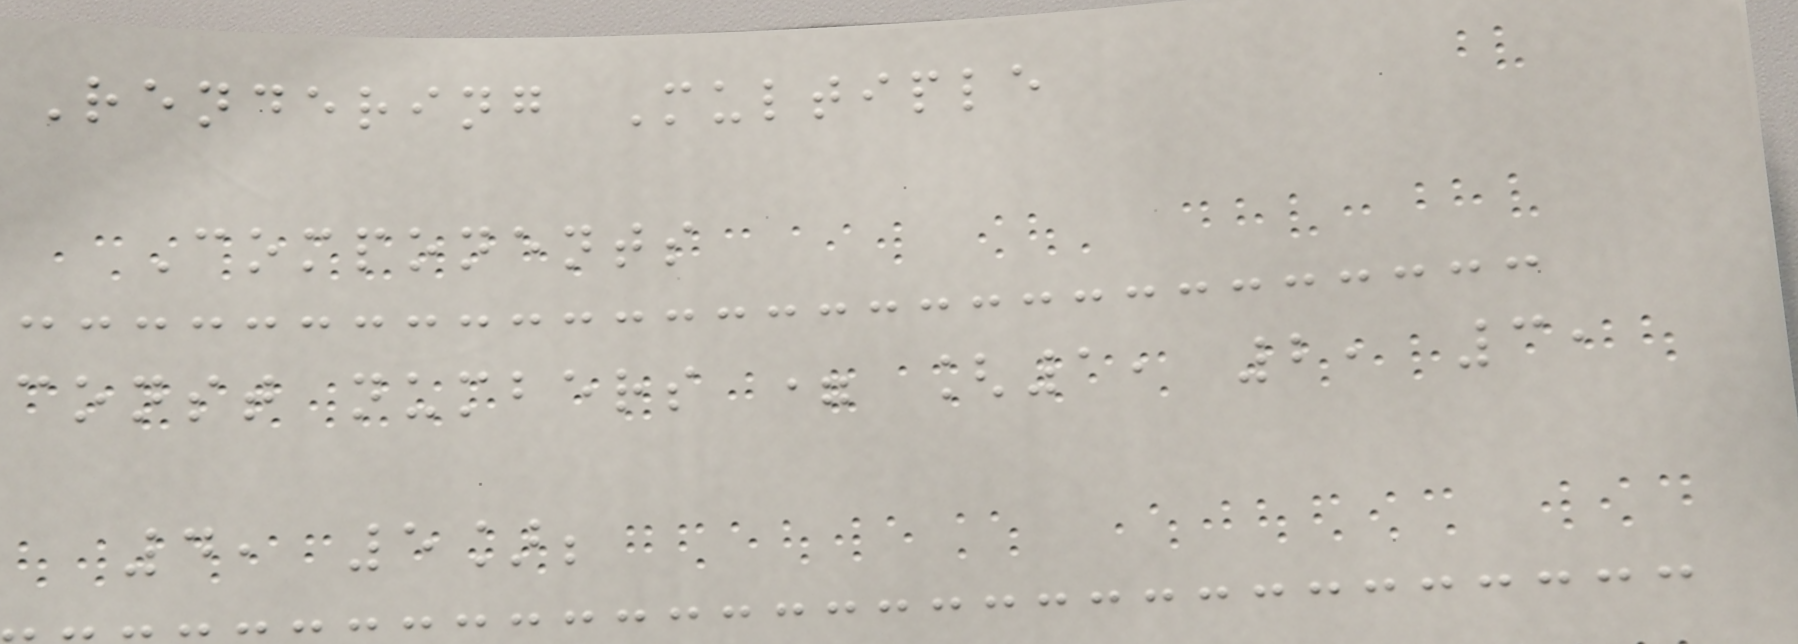Rendering Multiple
Components
const numbers = [1, 2, 3,
4, 5];
